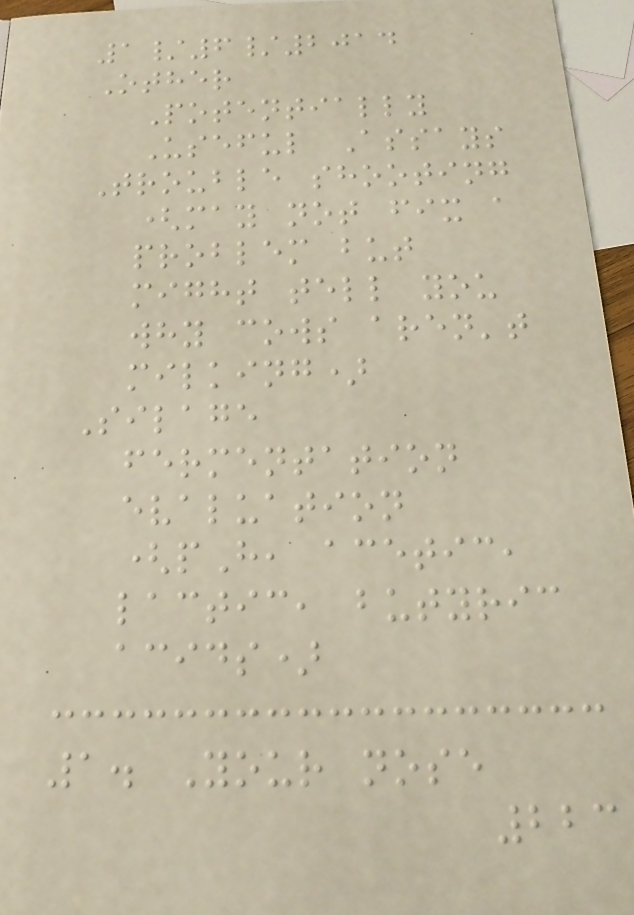1/6/2014
Other
Potentially
Useful Assays
Trouble shooting
(may not fix a
problem but
might tell you
why cows aren't
milking)
Silage
fermentation
evaluation
(pH, acetic,
lactic, butyric
acids)
1. Your nose
223
